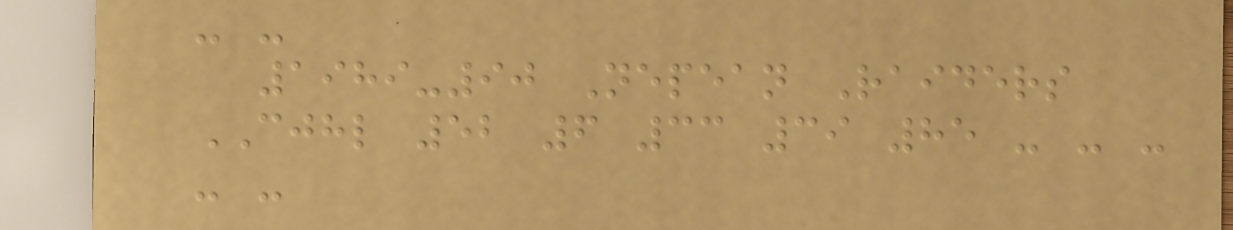- -
1989-90 Nepean Raiders
CJHL 52 6 33 39 85 - - -
- -
